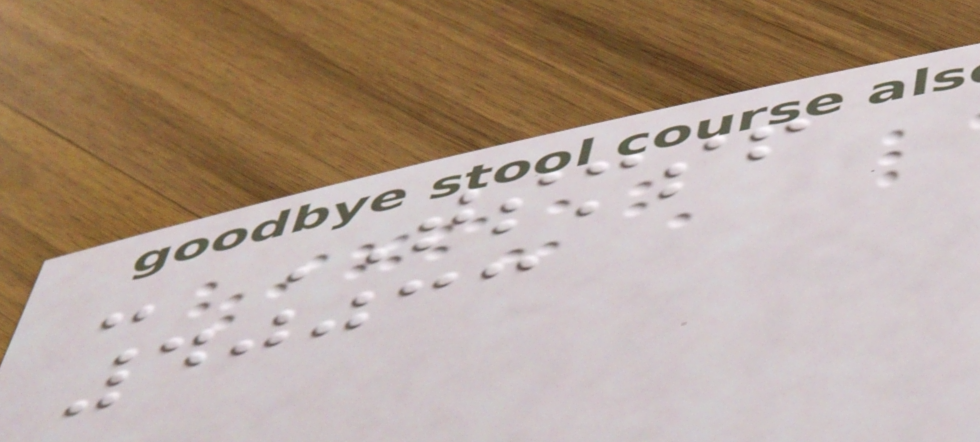- TSMSF
40033
